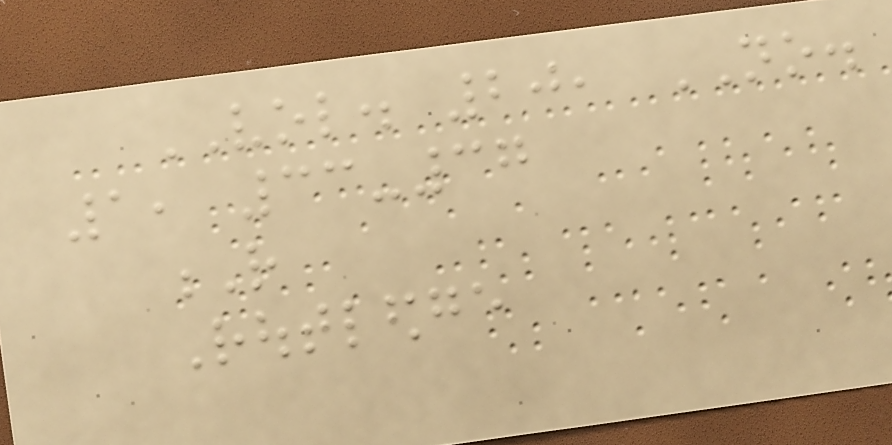VOL. 20, NO.
1, 33-37
R
Routledge
